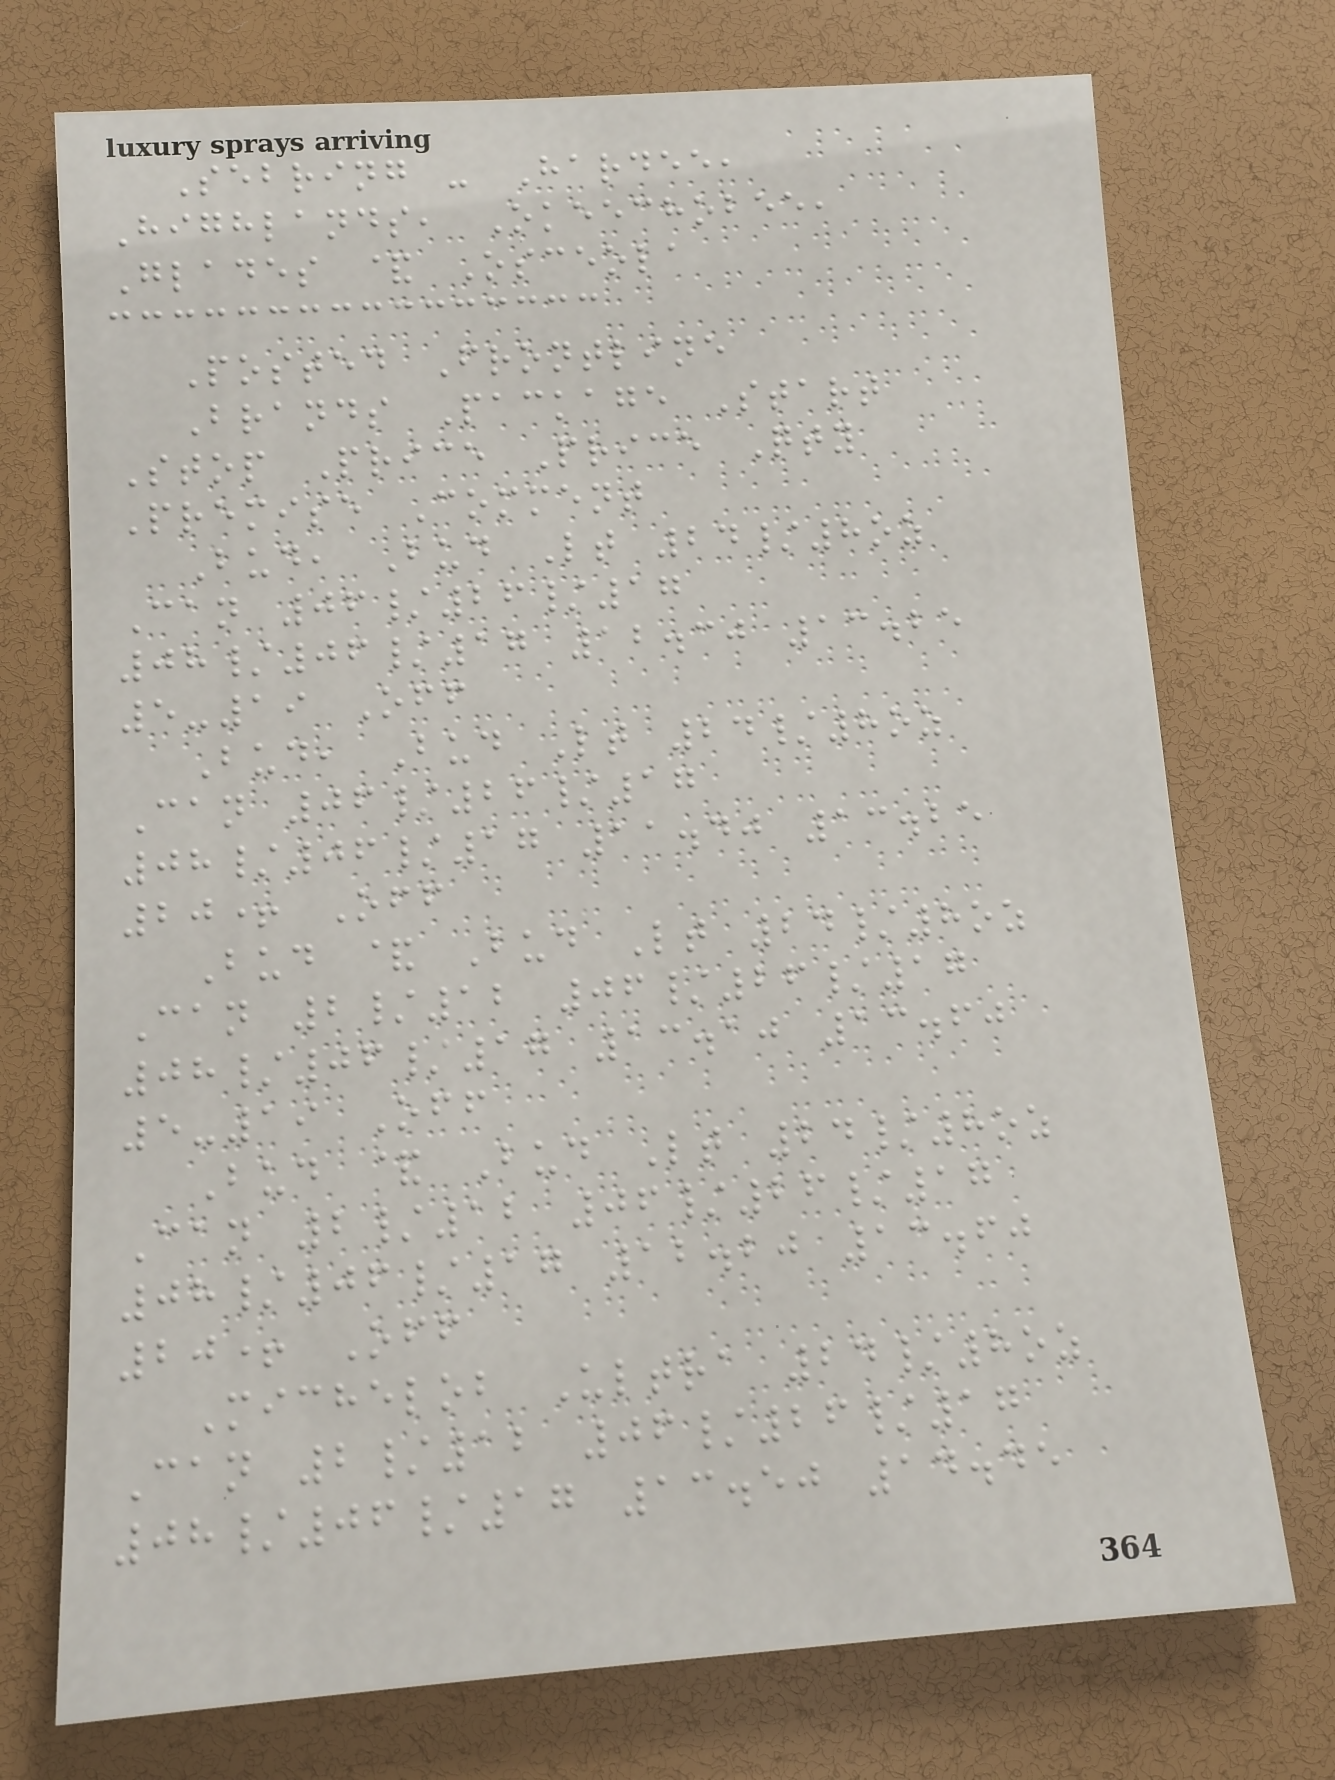Sebring - Hardee,
Highlands, Okeechobee,
Glades & Osceola
Posted Frontline
Brands Package Start
Stop Price Price Qty
Premise Comment
Bud, Bud Lt 24/8oz
Can 06/26/17
08/06/17 12.30 13.25
5-19 Off
Bud, Bud Lt 24/8oz
Can 06/26/17
08/06/17 11.40 13.25
20+ Off
Bud & Bud Lt 24/8oz
Can 2/12 06/26/17
08/06/17 13.10 13.60
5-19 Off
Bud & Bud Lt 24/8oz
Can 2/12 06/26/17
08/06/17 12.20 13.60
20+ Off
Michelob Ultra 24/8oz
Can 2/12 06/26/17
08/06/17 13.50 14.45
